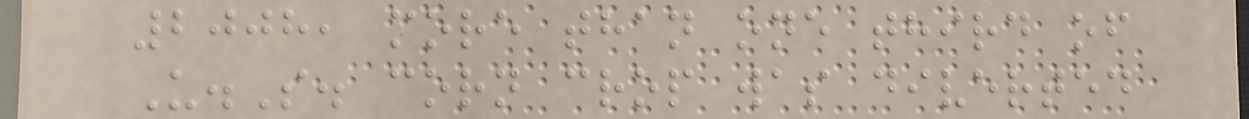2008, more than one third of
U.S. corn crop was diverted
